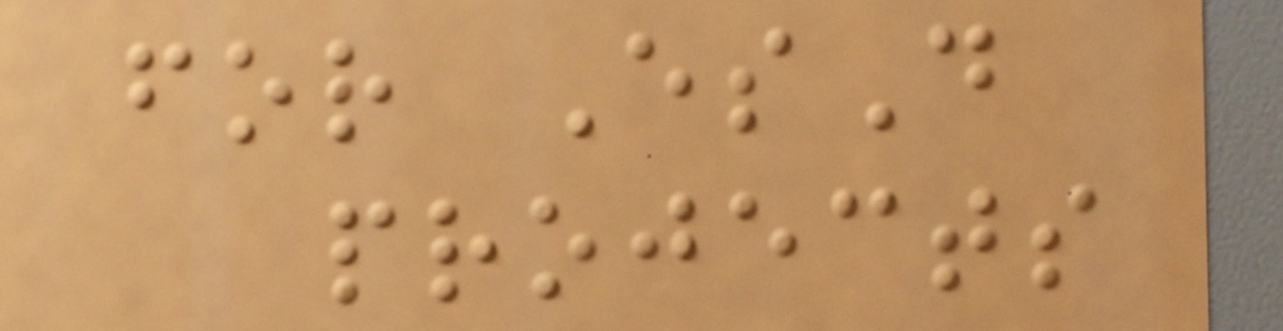for EsD
projects
